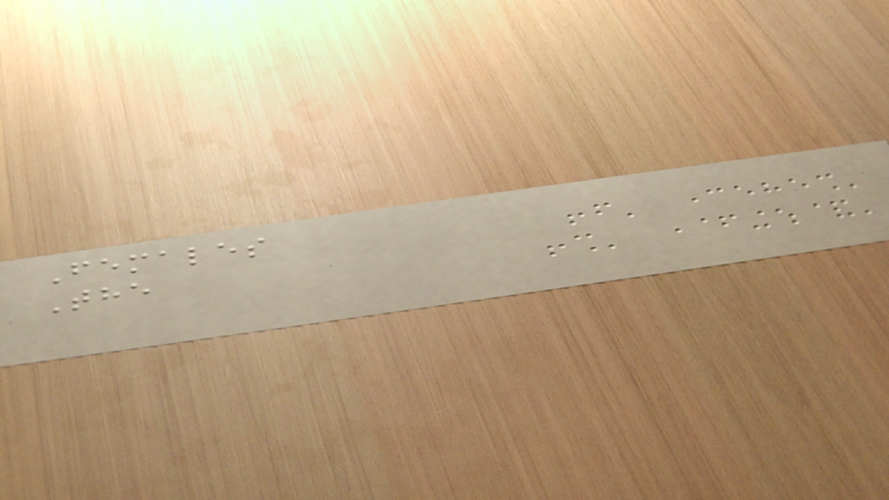Females
The
